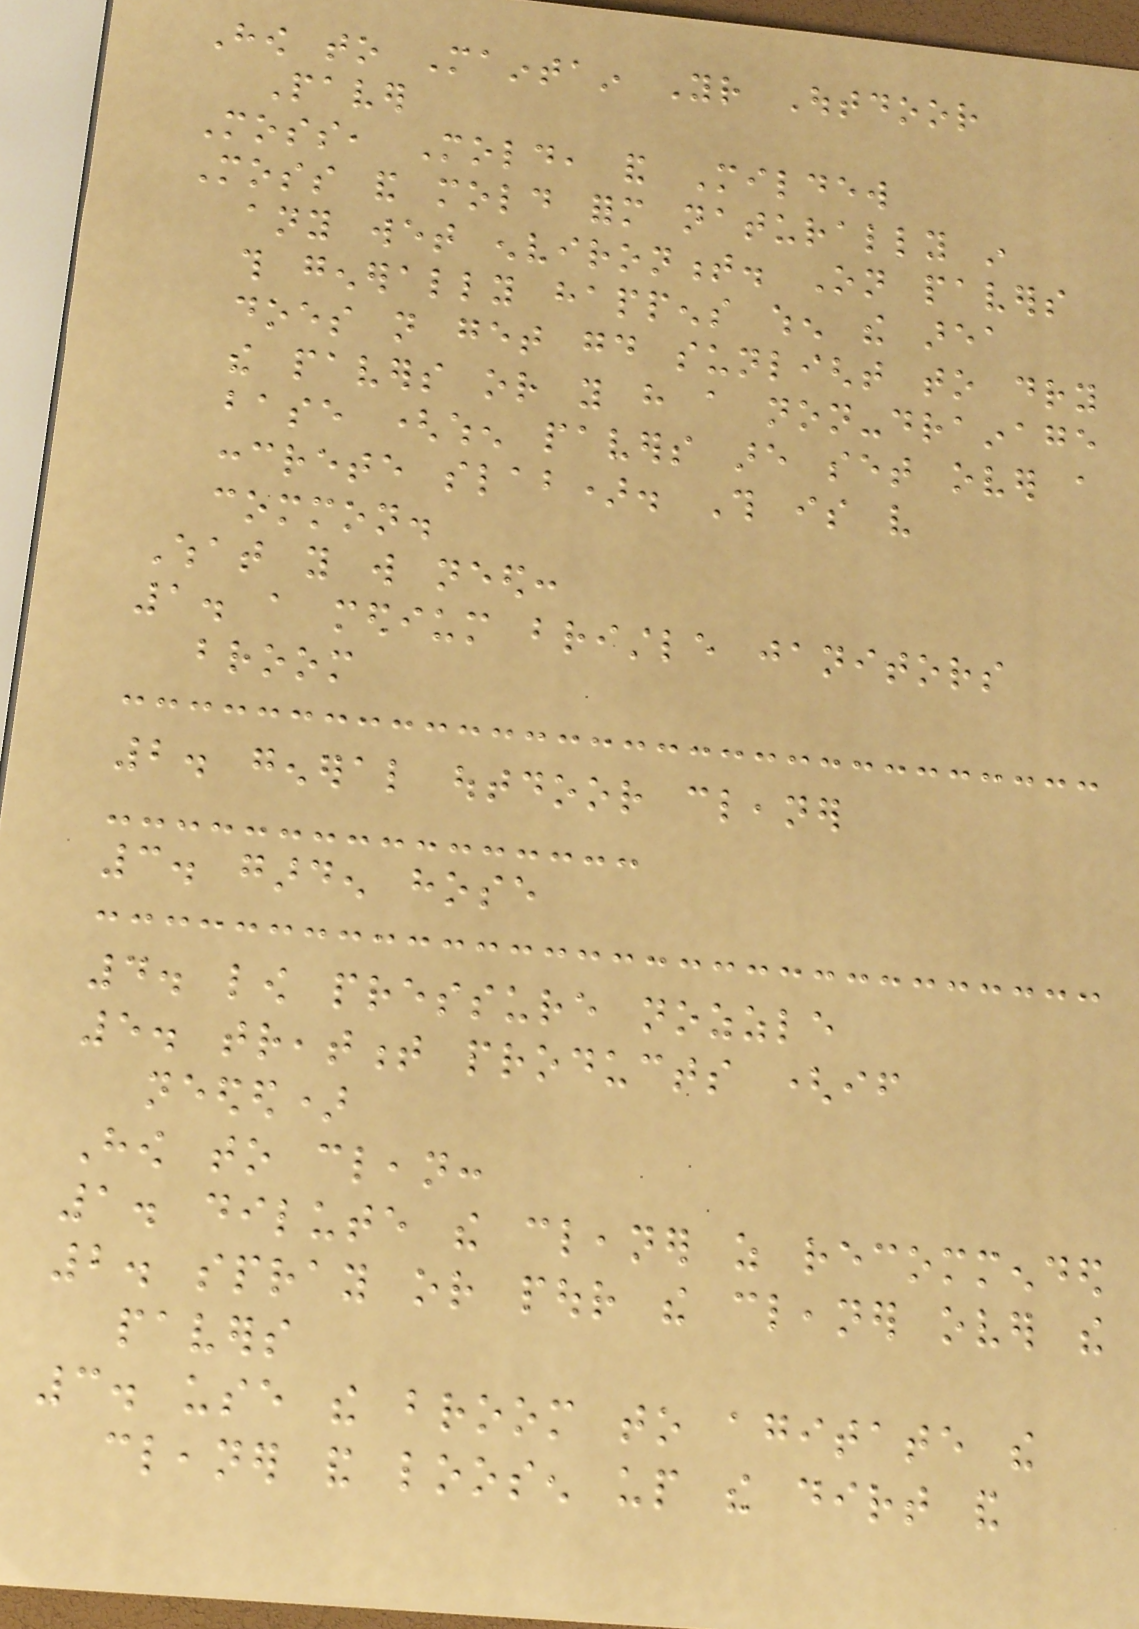How to Maintain Your Outdoor
Paver
Moss, Mold, and Mildew
Moss and mold form naturally in
any wet environment. On pavers
this generally happens when the area
does not get good sunlight to dry
the pavers or you have a non-drainage
base (when pavers are set over a
concrete slab). This is very
common.
What you will need:
1. a medium bristle janitors
broom
2. general outdoor cleaner
3. garden hose
4. low pressure nozzle
5. treatment products (if
needed)
How to clean:
1. dilute the cleaner as recommended
2. spray or pour the cleaner over the
pavers
3. use the broom to agitate the
cleaner and loosen up the dirt and
